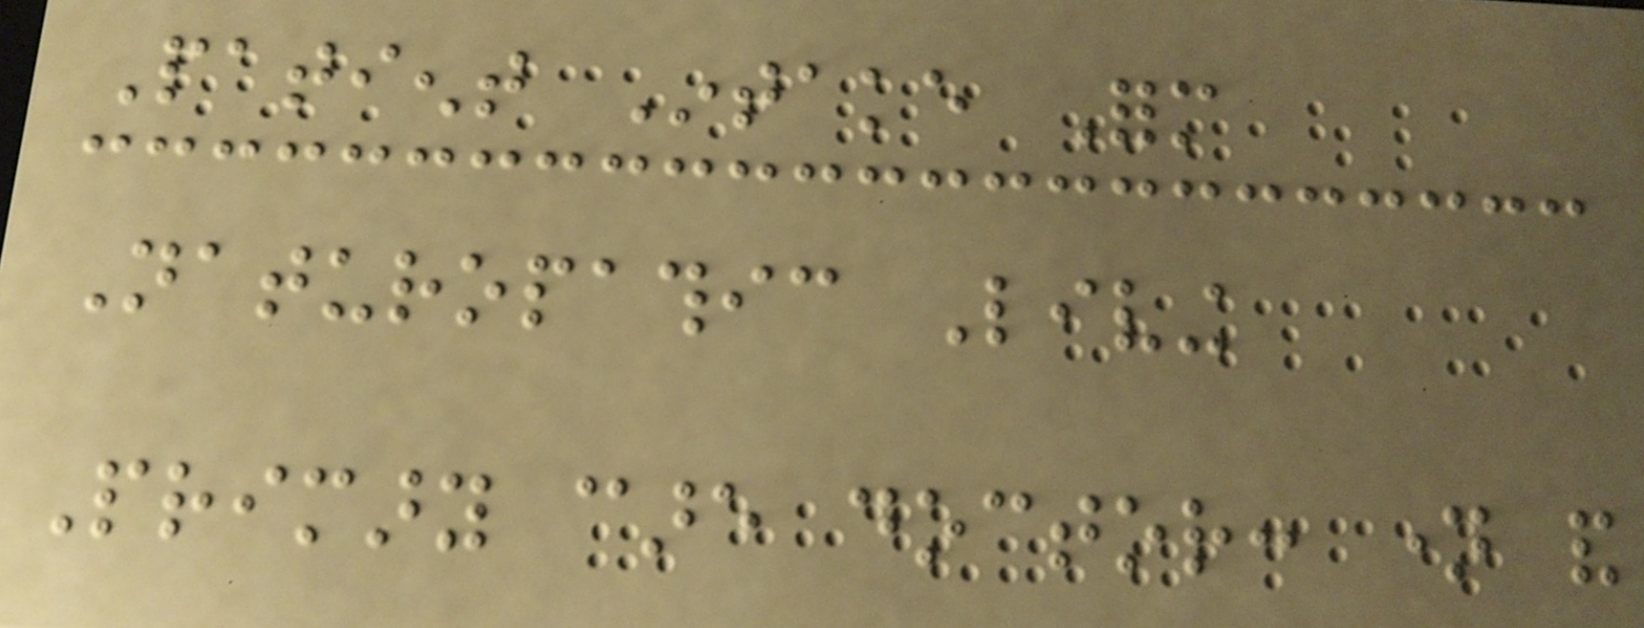Patient Intake Form
Naturopathic Living
Primary care doctor: name and
